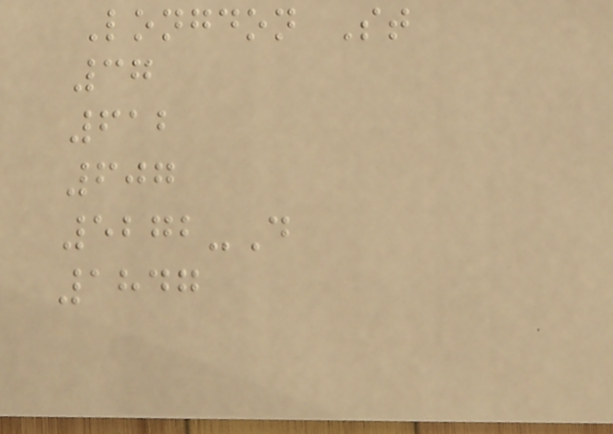Longdon St
37
612
607
5272-D
1847
